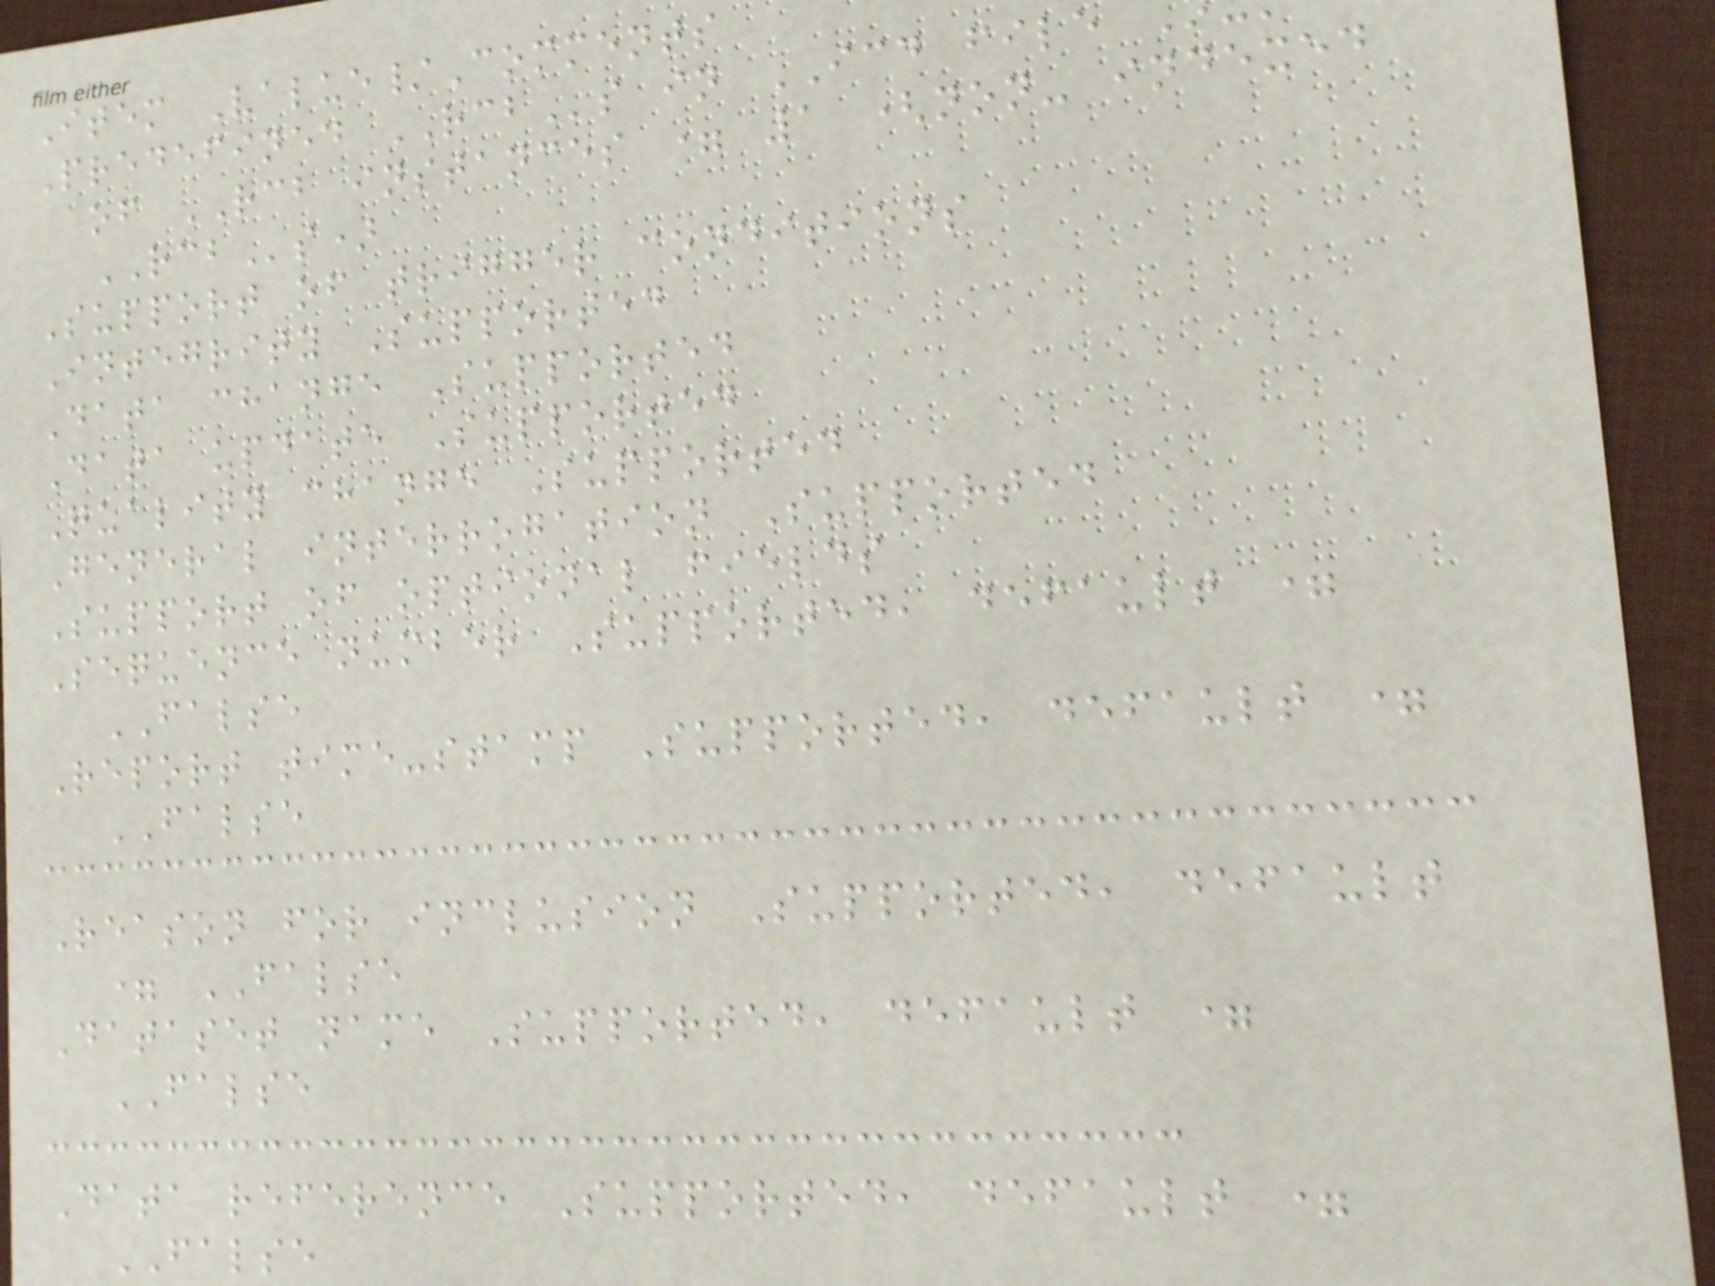Item Value/Comments
Predefined RCBs in ICD file
of RCB instances = 1 (non- indexed
RCBs)
Support of trigger conditions
Integrity Supported
Data change Supported
Data update Supported
Quality change Supported
General interrogation Supported
Support of optional fields
Sequence number Supported, default =
FALSE
Report time-stamp Supported, default =
FALSE
Reason for inclusion Supported, default
= FALSE
Dataset name Supported, default =
FALSE
Data reference Supported, default =
FALSE
